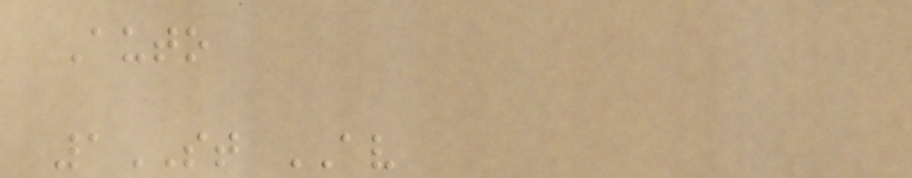Auto
1ST AV
